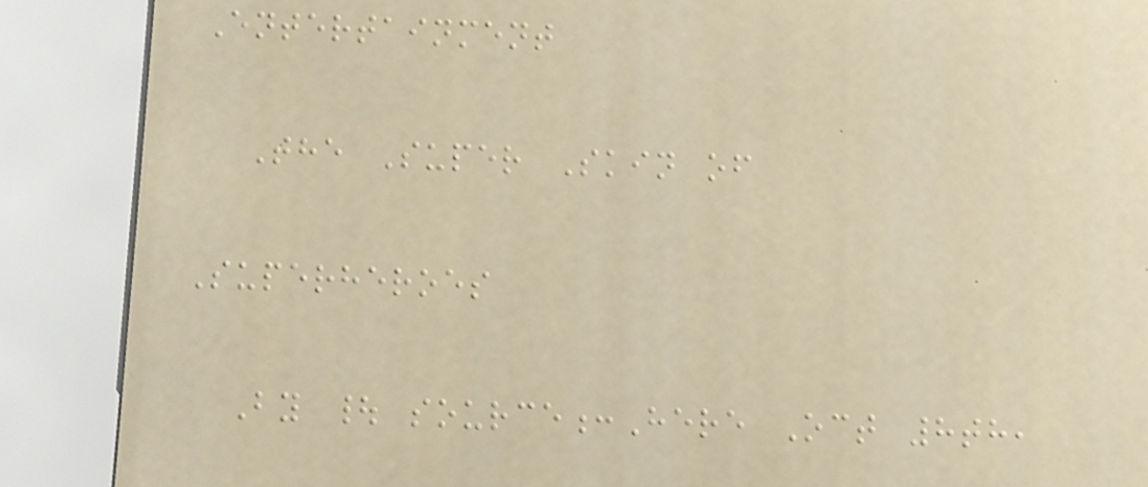Entertainment
The Super Skin of
Superheroes
By | source:Here Oct 8th,
